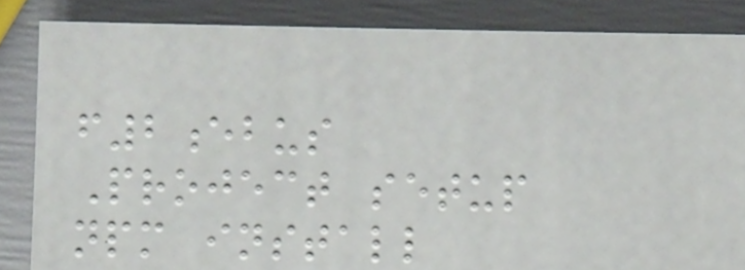f2ebus
Project setup
npm install
